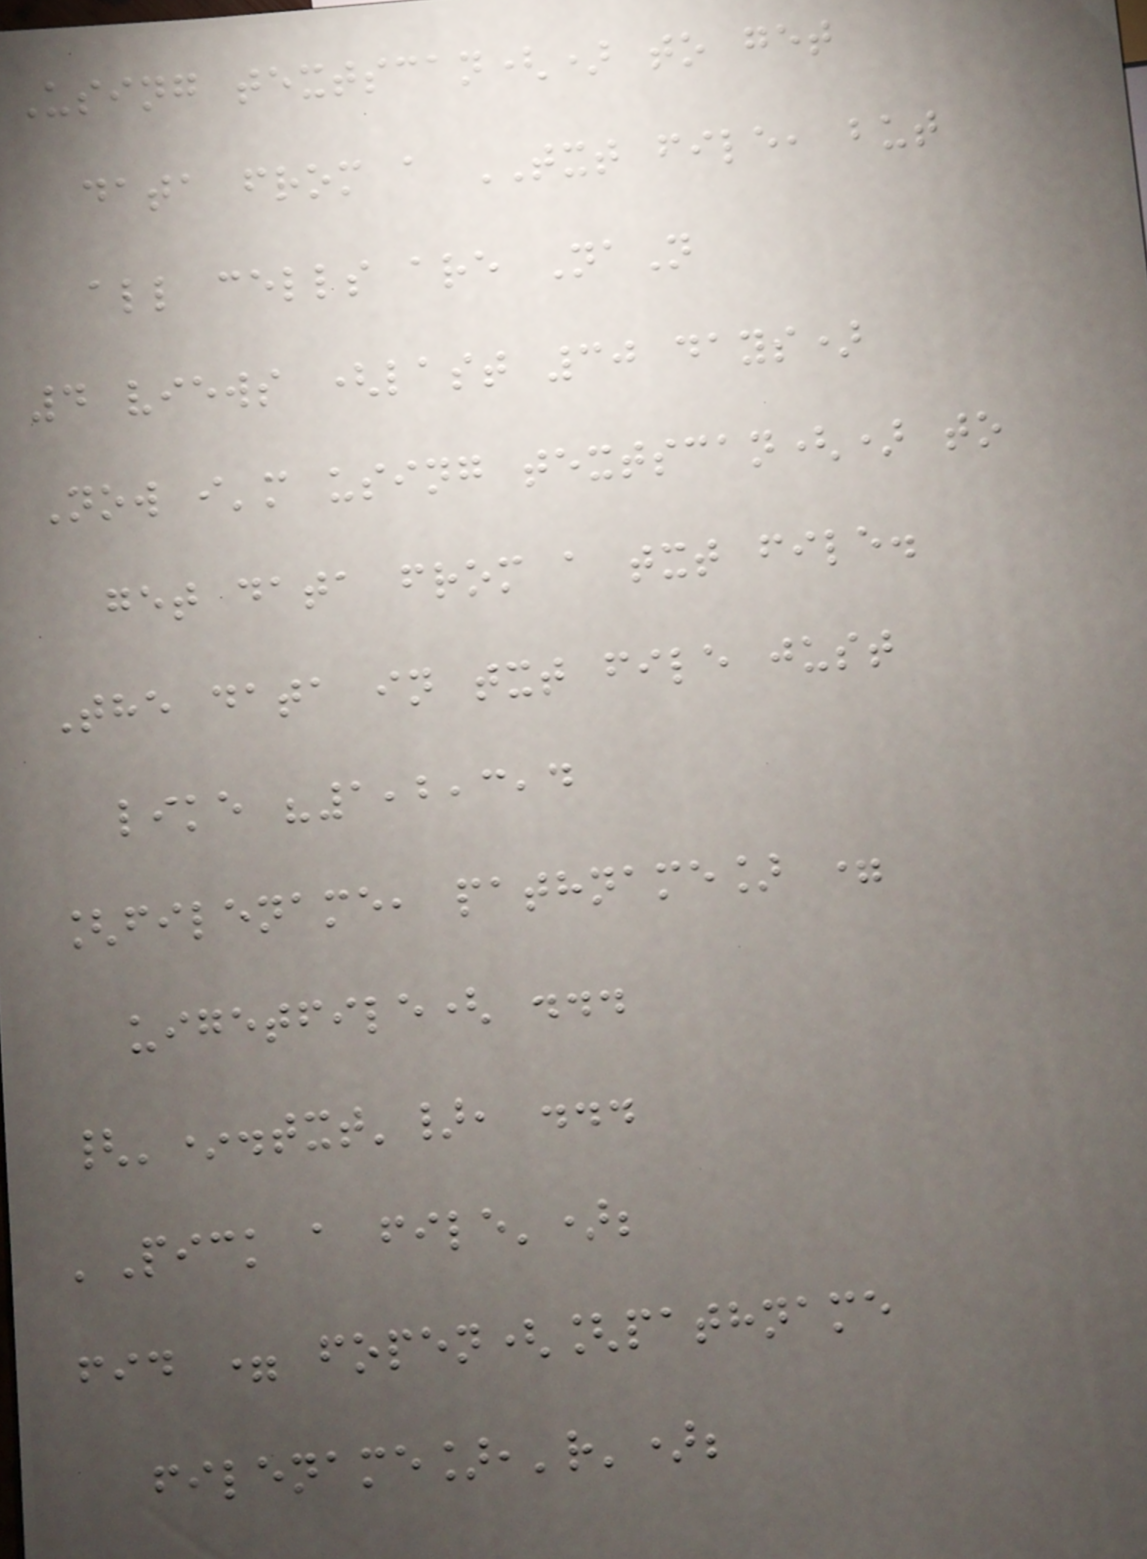Using textscan() to get
data from a TXT file, but
all cells are NaN
4 views (last 30 days)
Now i'm using textscan() to
get data from a txt file.
The data in txt file just
like "1,2,3,4
[filename, pathname] =
uigetfile( ...
{'*.txt'}, ...
'Pick a file');
fid = fopen([pathname
filename],'r');
